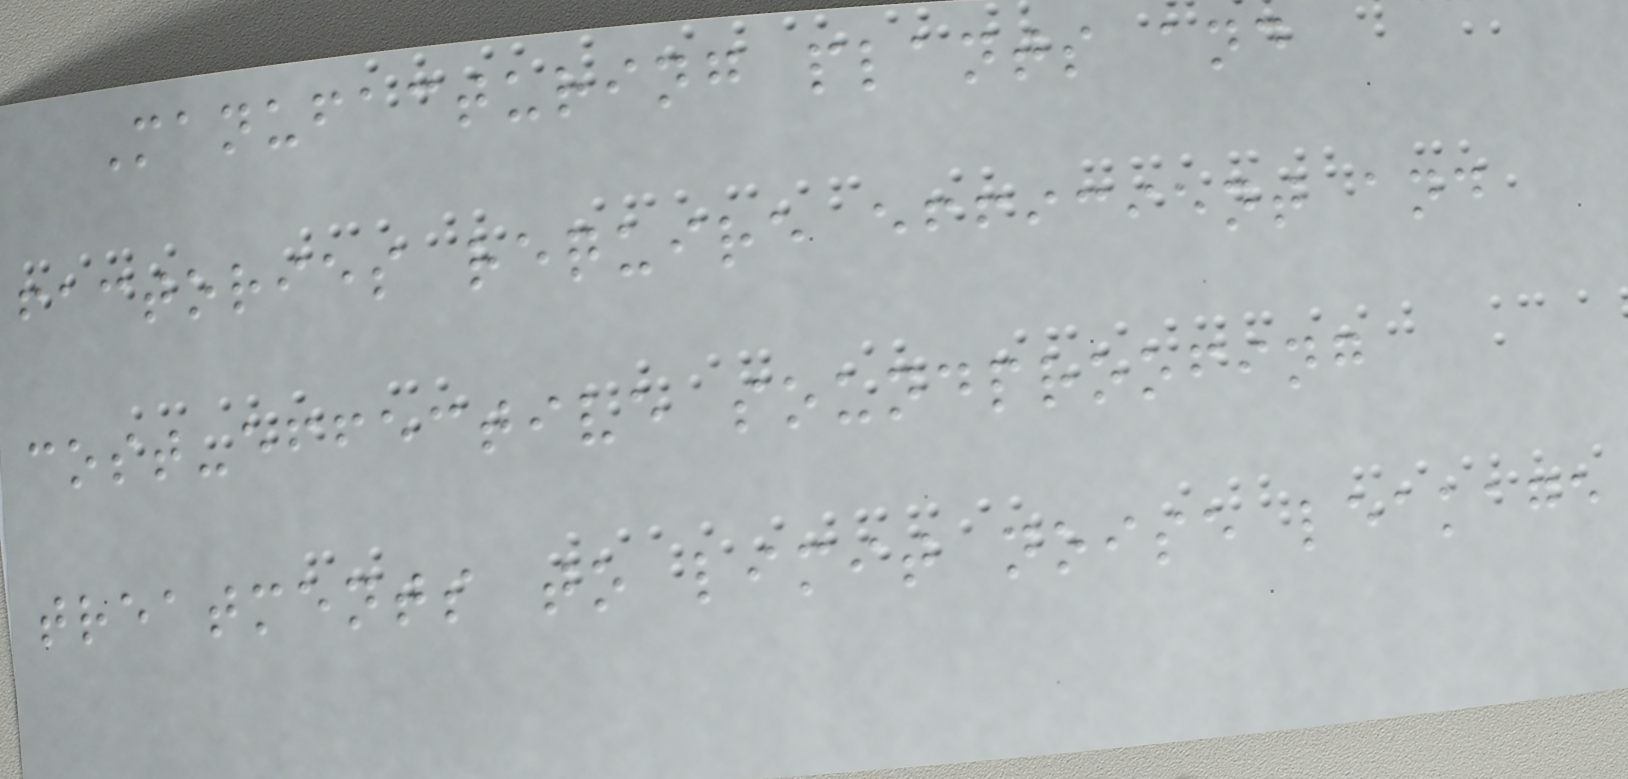Manufacturing plants and
factories require efficient and
cost-effective soundproofing
treatments to limit noise leakage
